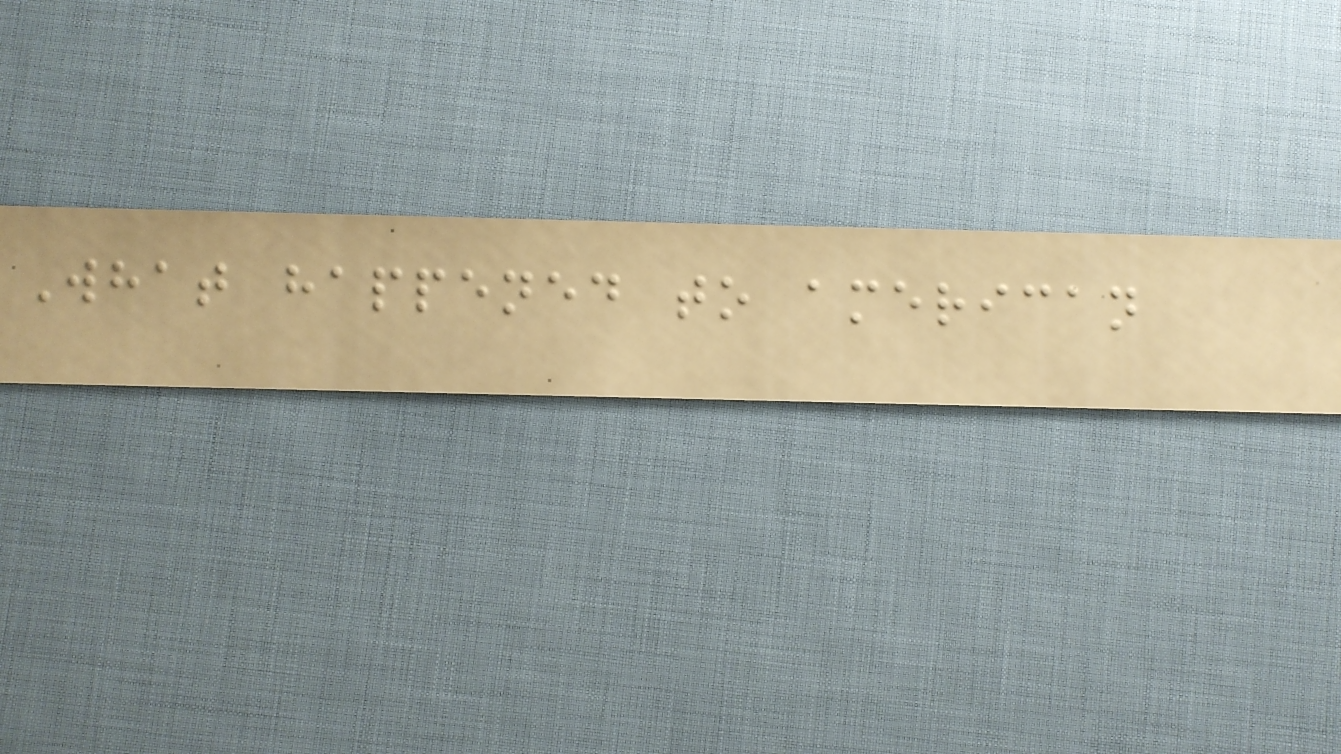What happened to american
